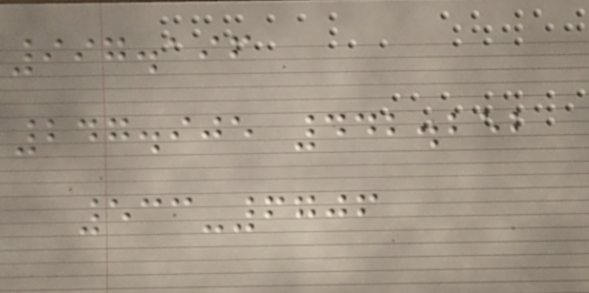997.196
247.905 442.252
533-6706
